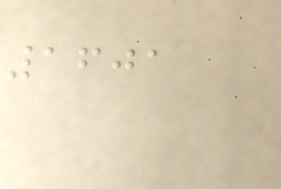1601
